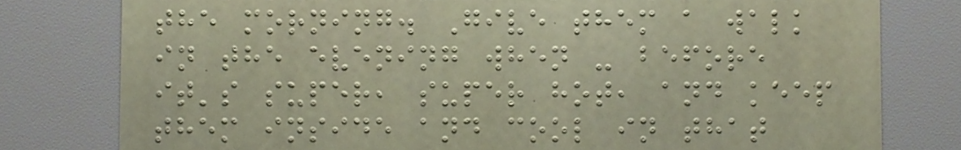the morning. Give them a walk
in the evening when - before
it's super, super hot, and keep
them inside and cool in that
